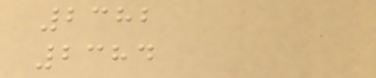2382
2384
